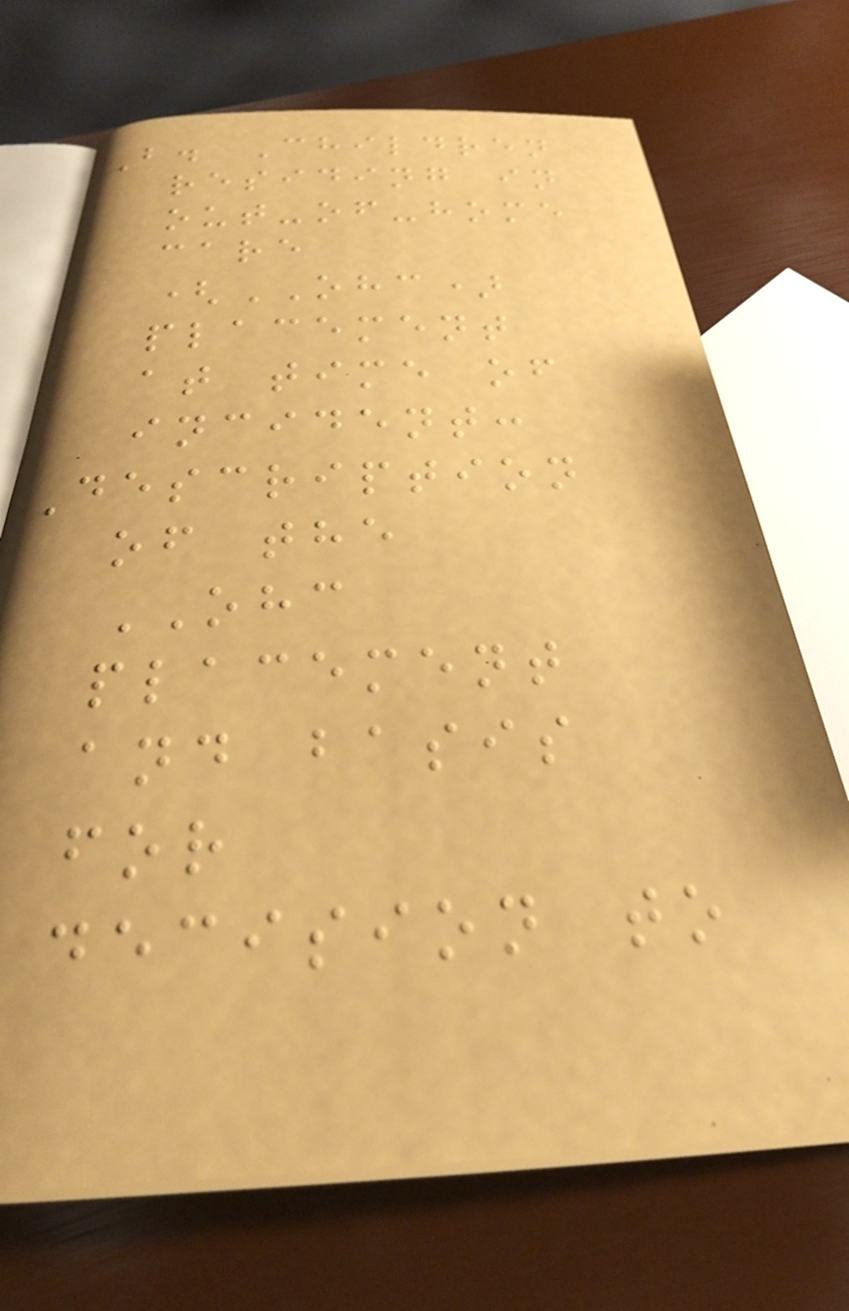B. Children
residing in
out-of-home
care
(OHC)
placement
at time of
incident:
Description
of the
OHC
placement
and basis
for
decision to
